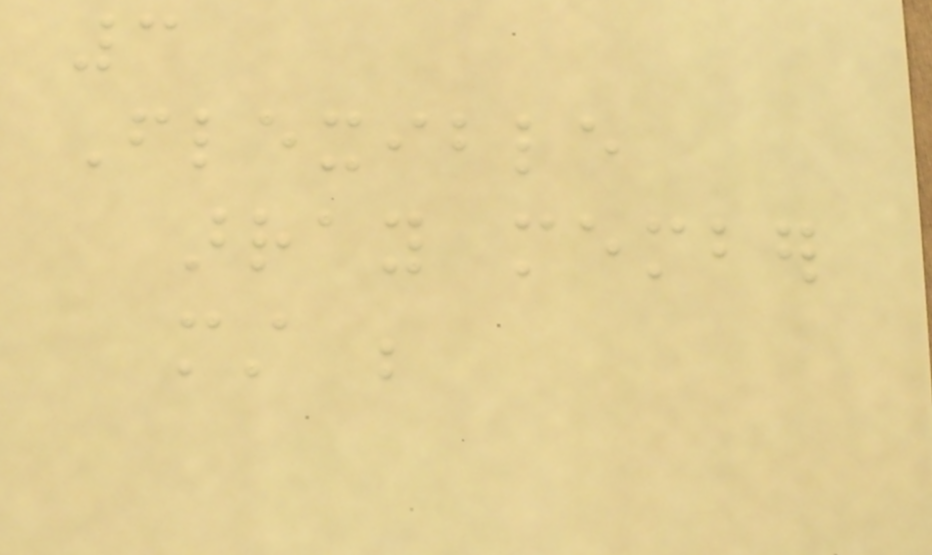3
Flexible
array member
must be
